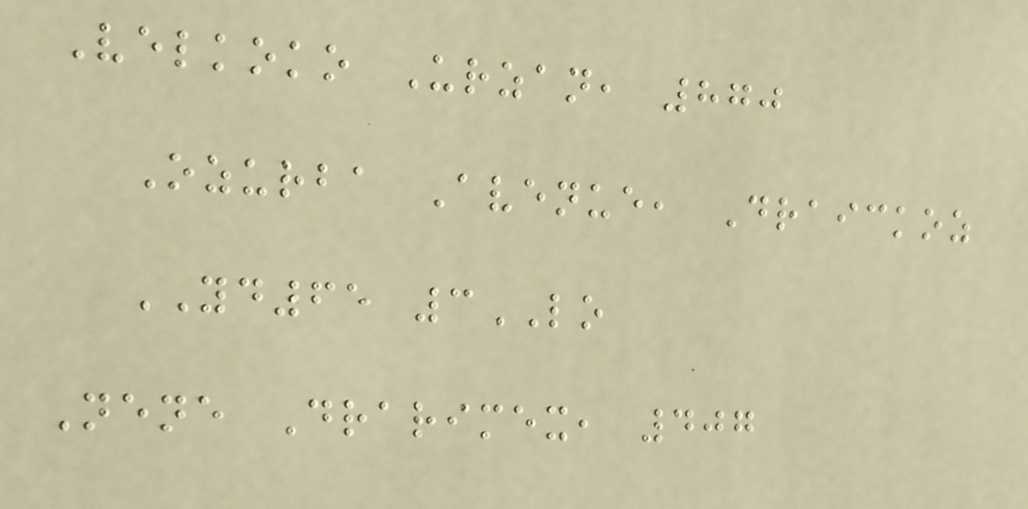Velkoko Urzan, 870
Ozurba Avenue, Draickoz
YD65 3LO
Nene Drarimex, 407
